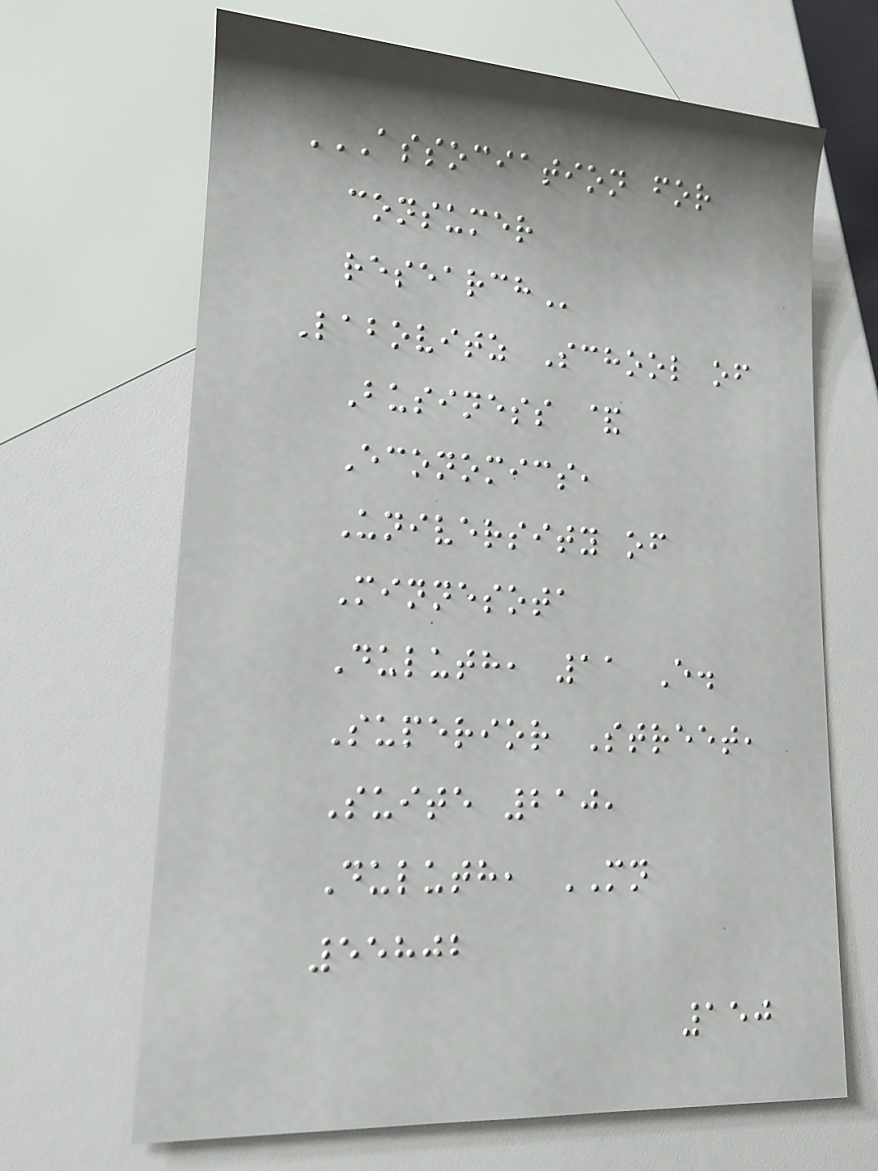ASSOCIATION FOR
CONSUMER
RESEARCH
Labovitz School of
Business &
Economics,
University of
Minnesota
Duluth, 11 E.
Superior Street,
Suite 210,
Duluth, MN
55802
150
